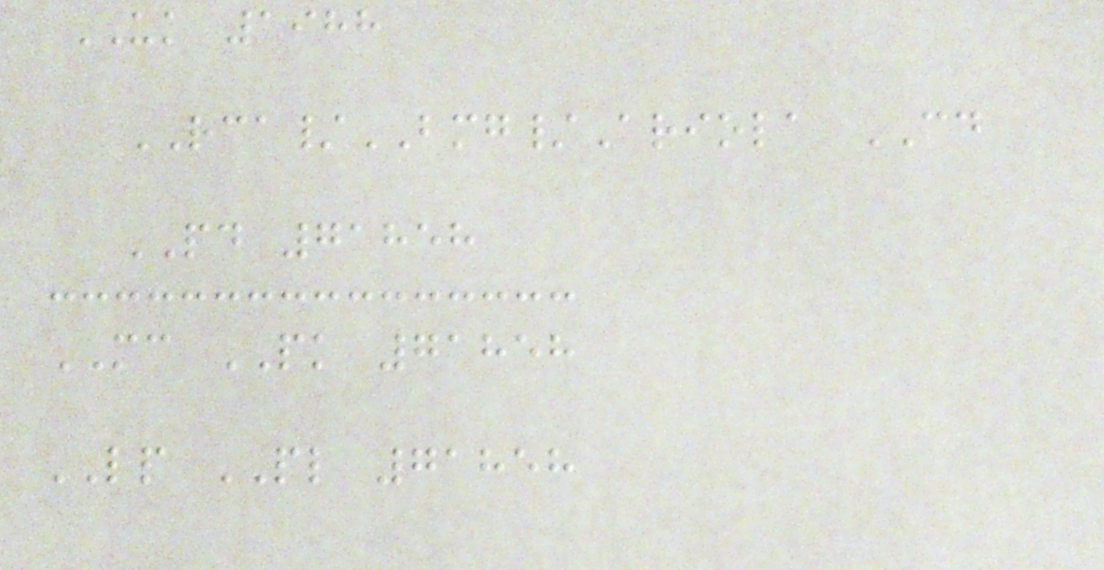UK 1988
RCA/BMG/Ariola CD
PD 71858
MC PK 71858
LP PL 71858
